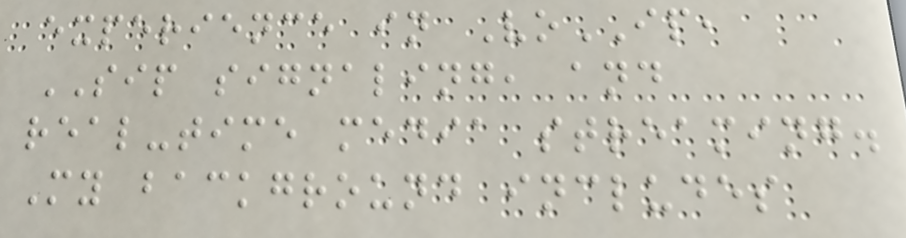experience in VoIP,
SIP signaling, and
real-time media streaming.
My background includes
